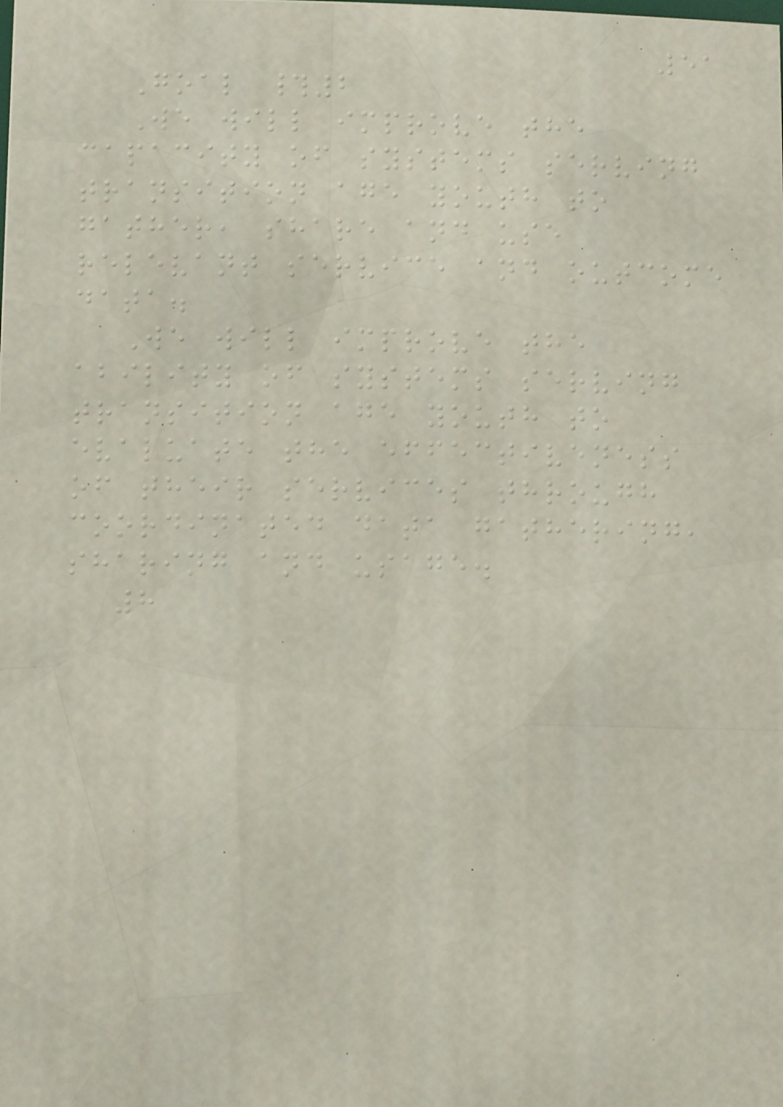51
Goal #2
We will improve the
capacity of systems serving
transition age youth to
gather, share and use
relevant service and outcome
data.
We will improve the
ability of systems serving
transition age youth to
evaluate the effectiveness
of their services through
coordinated data gathering,
sharing and usage.
8
